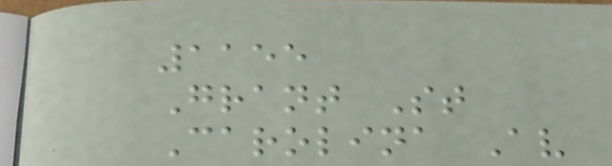1155
Grant St
Carolina Av
